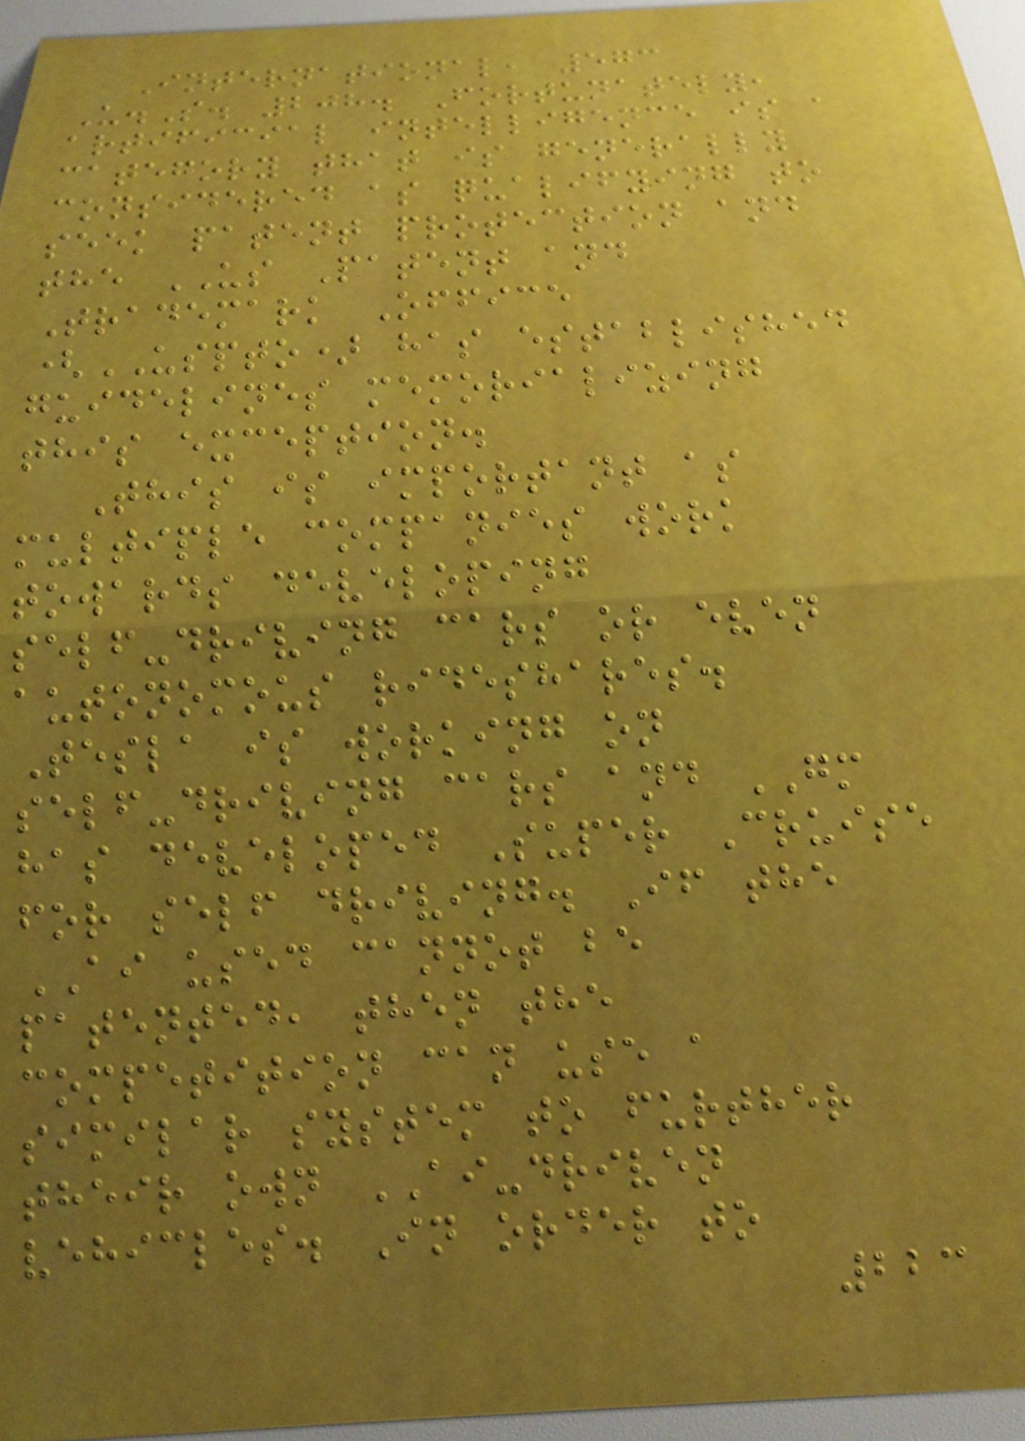International, 573
U.S. 208. Fortunately,
artificial intelligence is a
category that is generally
considered as qualifying to
seek patent protection and
the US Patent and
Trademark Office
(USPTO) has established
guidelines memorializing
this exception.
This is important as
multiple companies work
towards developing
self-driving cars or even
autonomous rideshares.
Tesla is working on
self-driving cars and GM
has developed Super Cruise
for self driving. If the
AI used cannot be
patented, then the
competition can use a
similar system to further
their own AI-driven
vehicles. In order to
223
